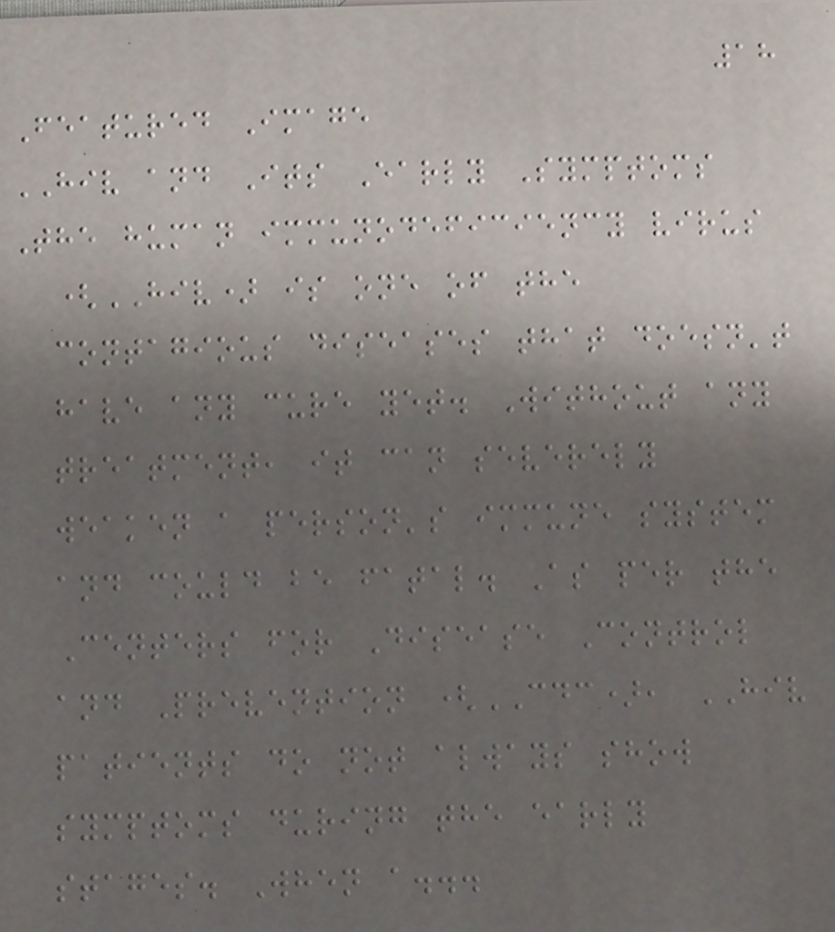18
Featured Image
HIV and Its Early Symptoms
The human immunodeficiency virus
(HIV) is one of the
contagious diseases that doesn't
have any cure yet. Without any
treatment, it can severely
weaken a person's immune system
and could be fatal. As per the
Centers for Disease Control
and Prevention (CDC), HIV
patients do not always show
symptoms during the early
stages. When a...
